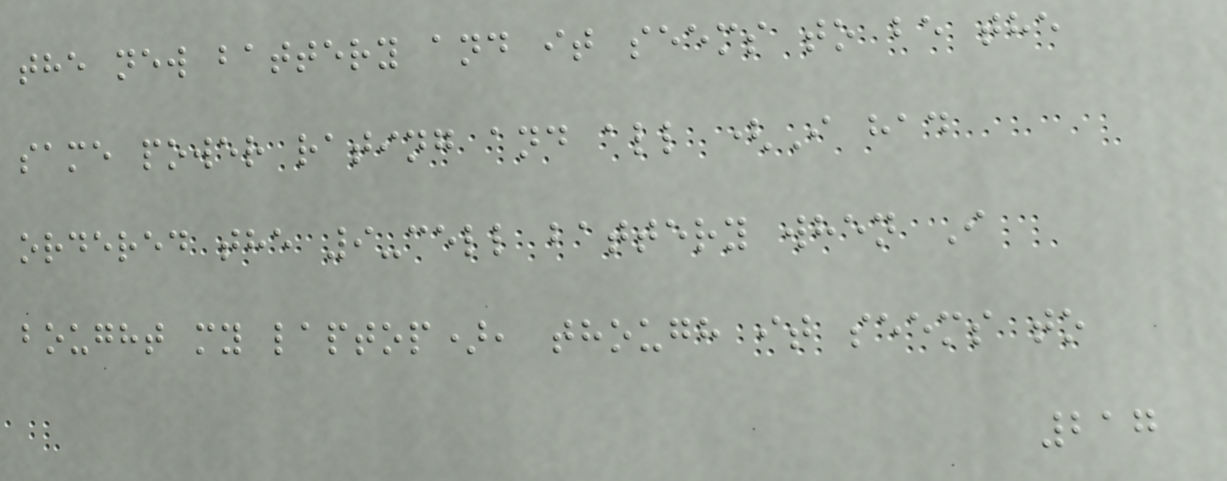the new battery and it seems to be the
same power rating and all (I had
ordered the 9-cell battery when I
bought my laptop), though it seems to
217
